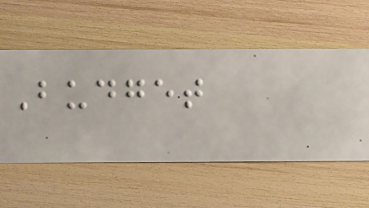Budget
